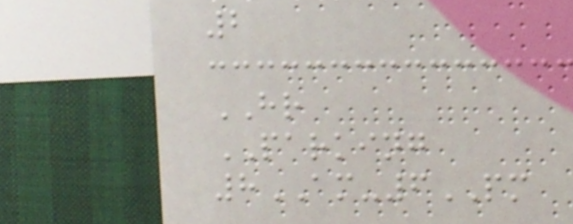2
HR
PARKING
8AM-6PM
